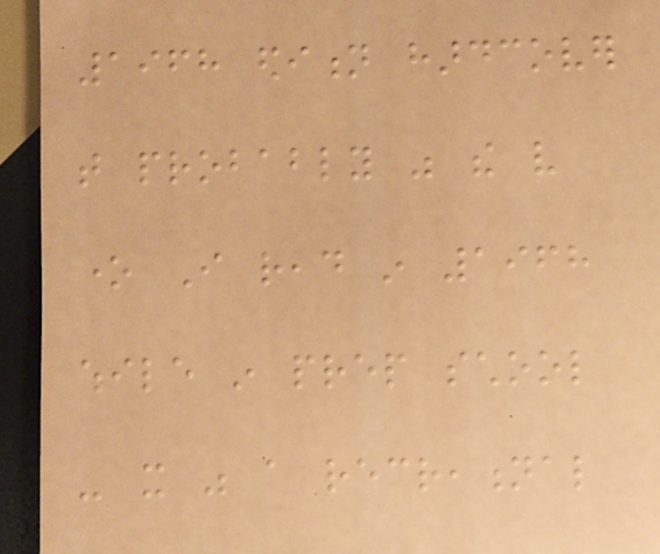1968 edition hardcover
that probably was the very
one I read in 1968
while in prep school
- it was a recreational
